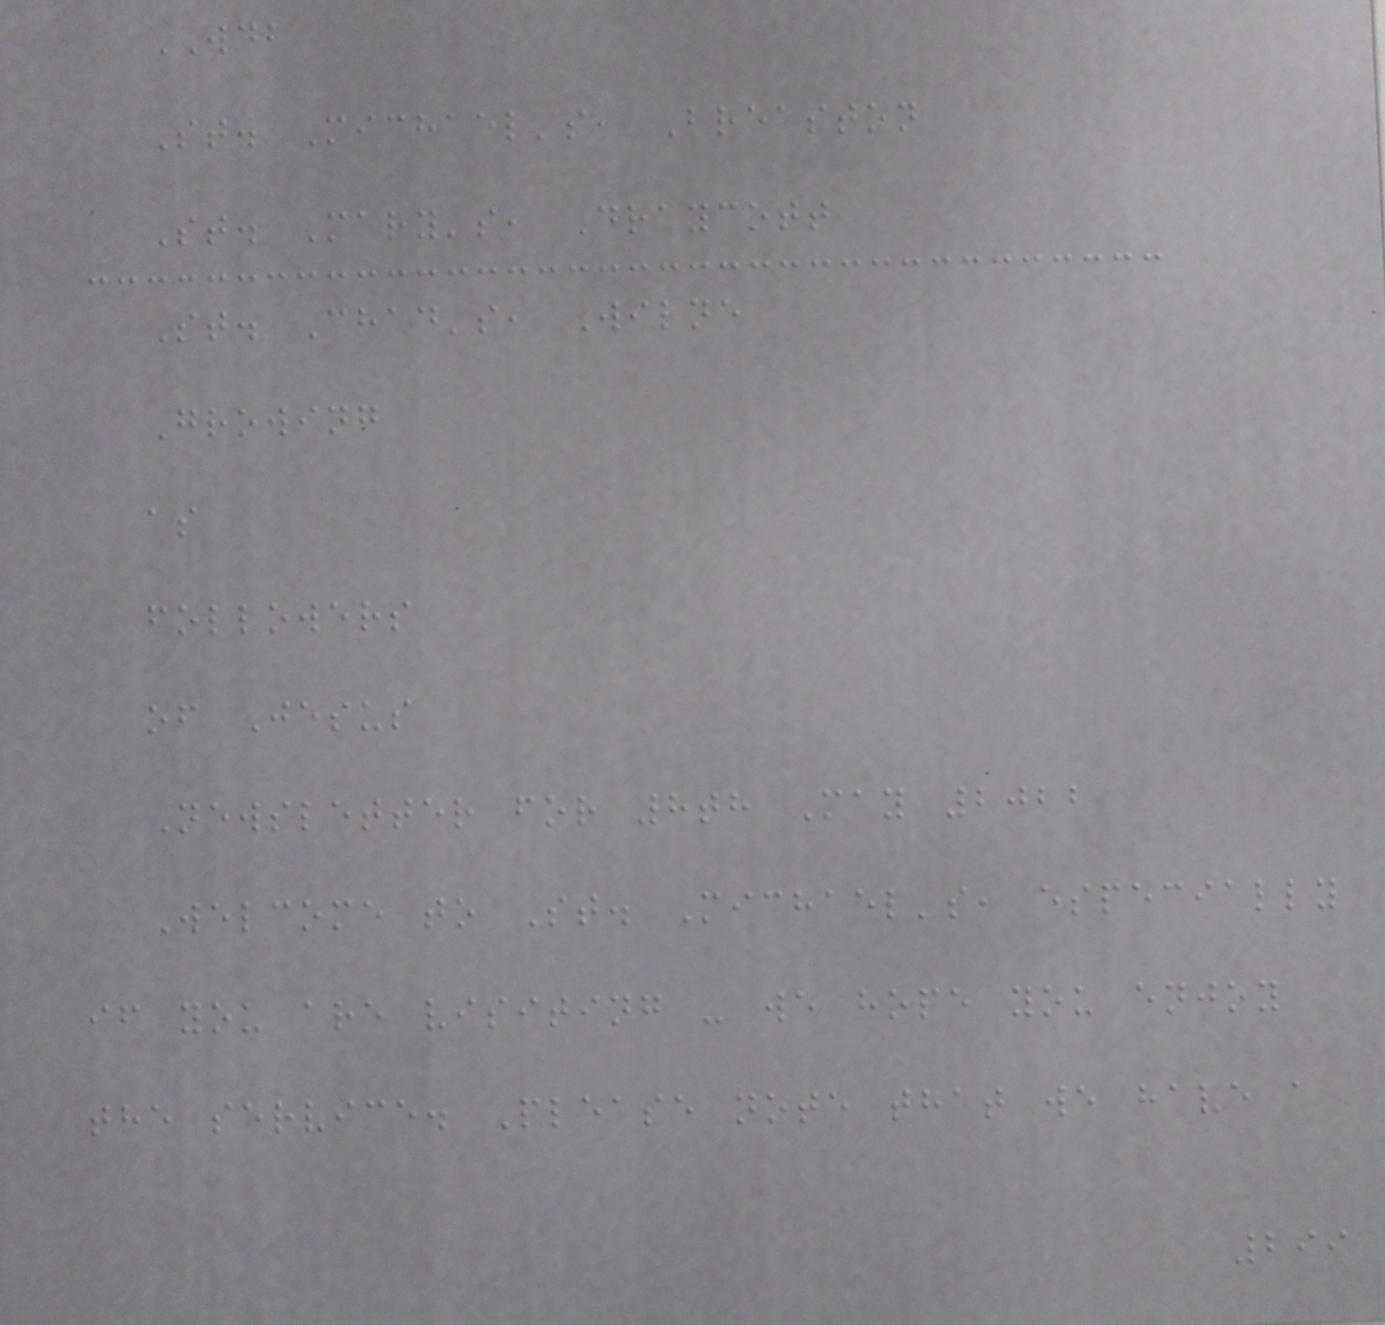WDB
St. Michael's, Breaston
St. Mary's, Draycott
St. Chad's, Wilne
Growing
as
followers
of Jesus
Newsletter for 8th May 2022
Welcome to St. Michael's, especially
if you are visiting - we hope you enjoy
the service. Please note that we have a
299
